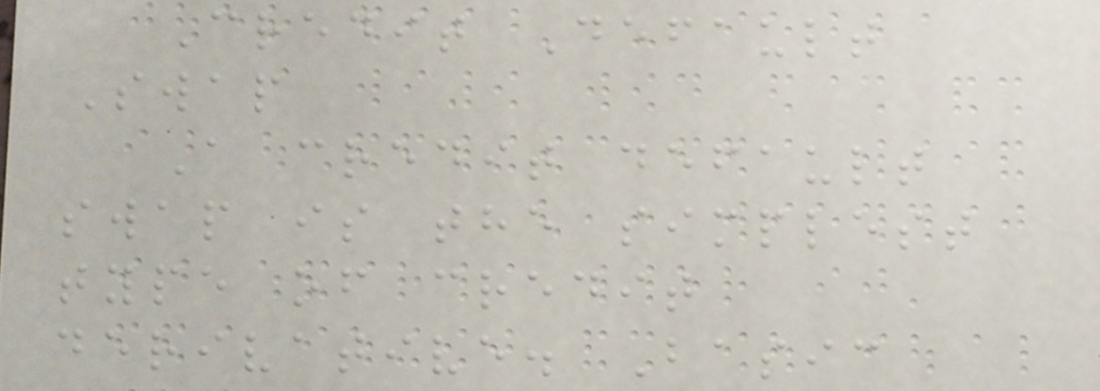Credit Default
Swap
A credit default
swap is the simplest
type of credit
derivative. Basic
